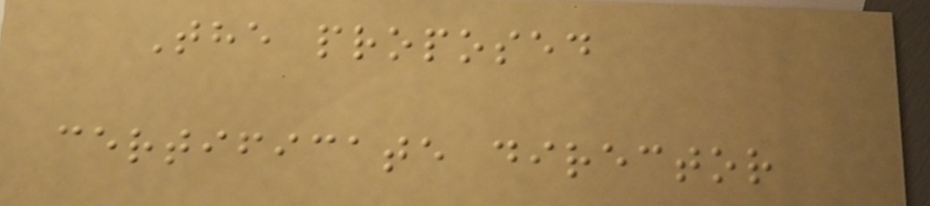The proposed
certificate director
